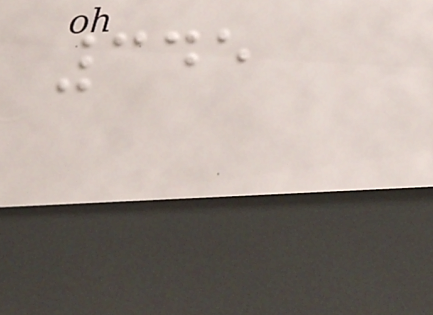345
